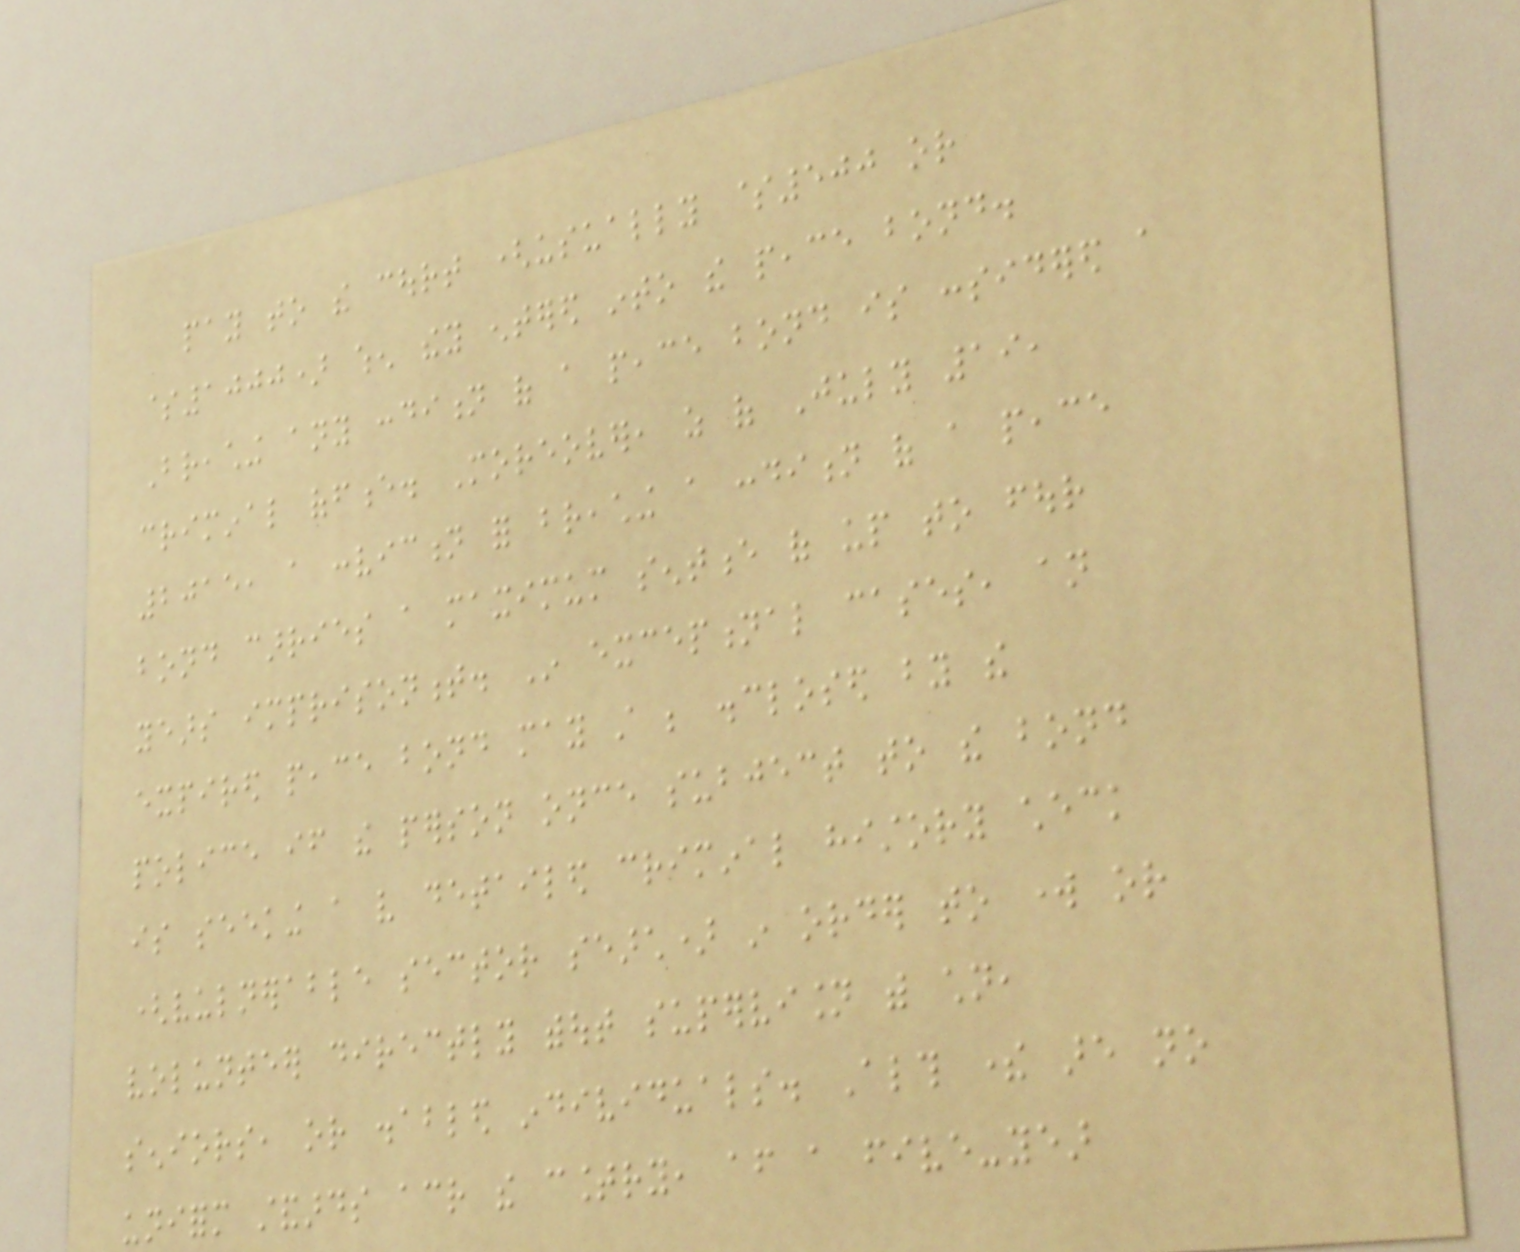pay to the court (usually $500 or
$1000) when they entered into the peace bond.
Breaching any condition of a peace bond is considered a
criminal offence. Moreover, as of July 19,
2015, a conviction for breaching a condition of a peace
bond carries a maximum sentence of up to four
years imprisonment. In exceptional cases, an
expired peace bond may still be disclosed by the
police if the person once subject to the bond
is seeking a very detailed criminal history check
(vulnerable sector search) in order to work or
volunteer directly without supervision with children,
seniors, or disabled individuals. Although there are no
uniform standards across the country, after a five-year
